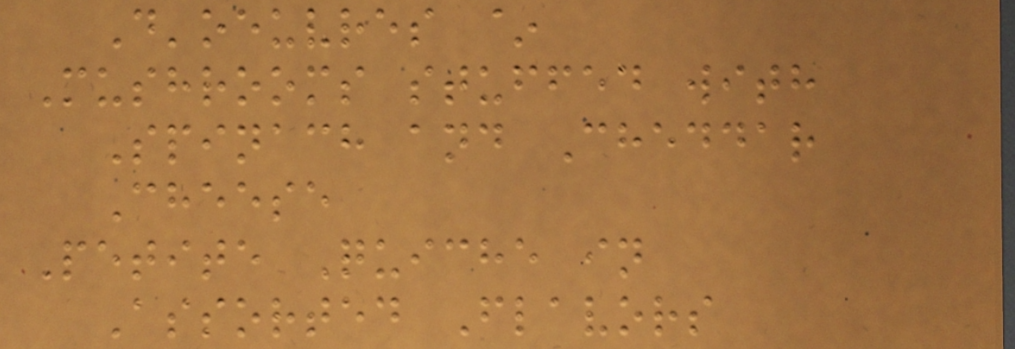D'oeuvres ~
Mushrooms stuffed with
Spinach and Cheddar
Cheese
Petite Quiche in
Assorted Flavors
